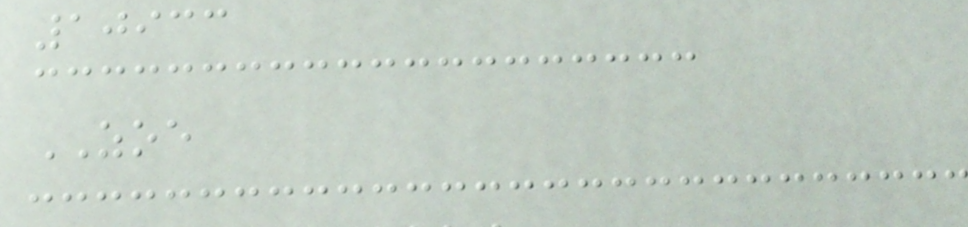10933
ZOE
